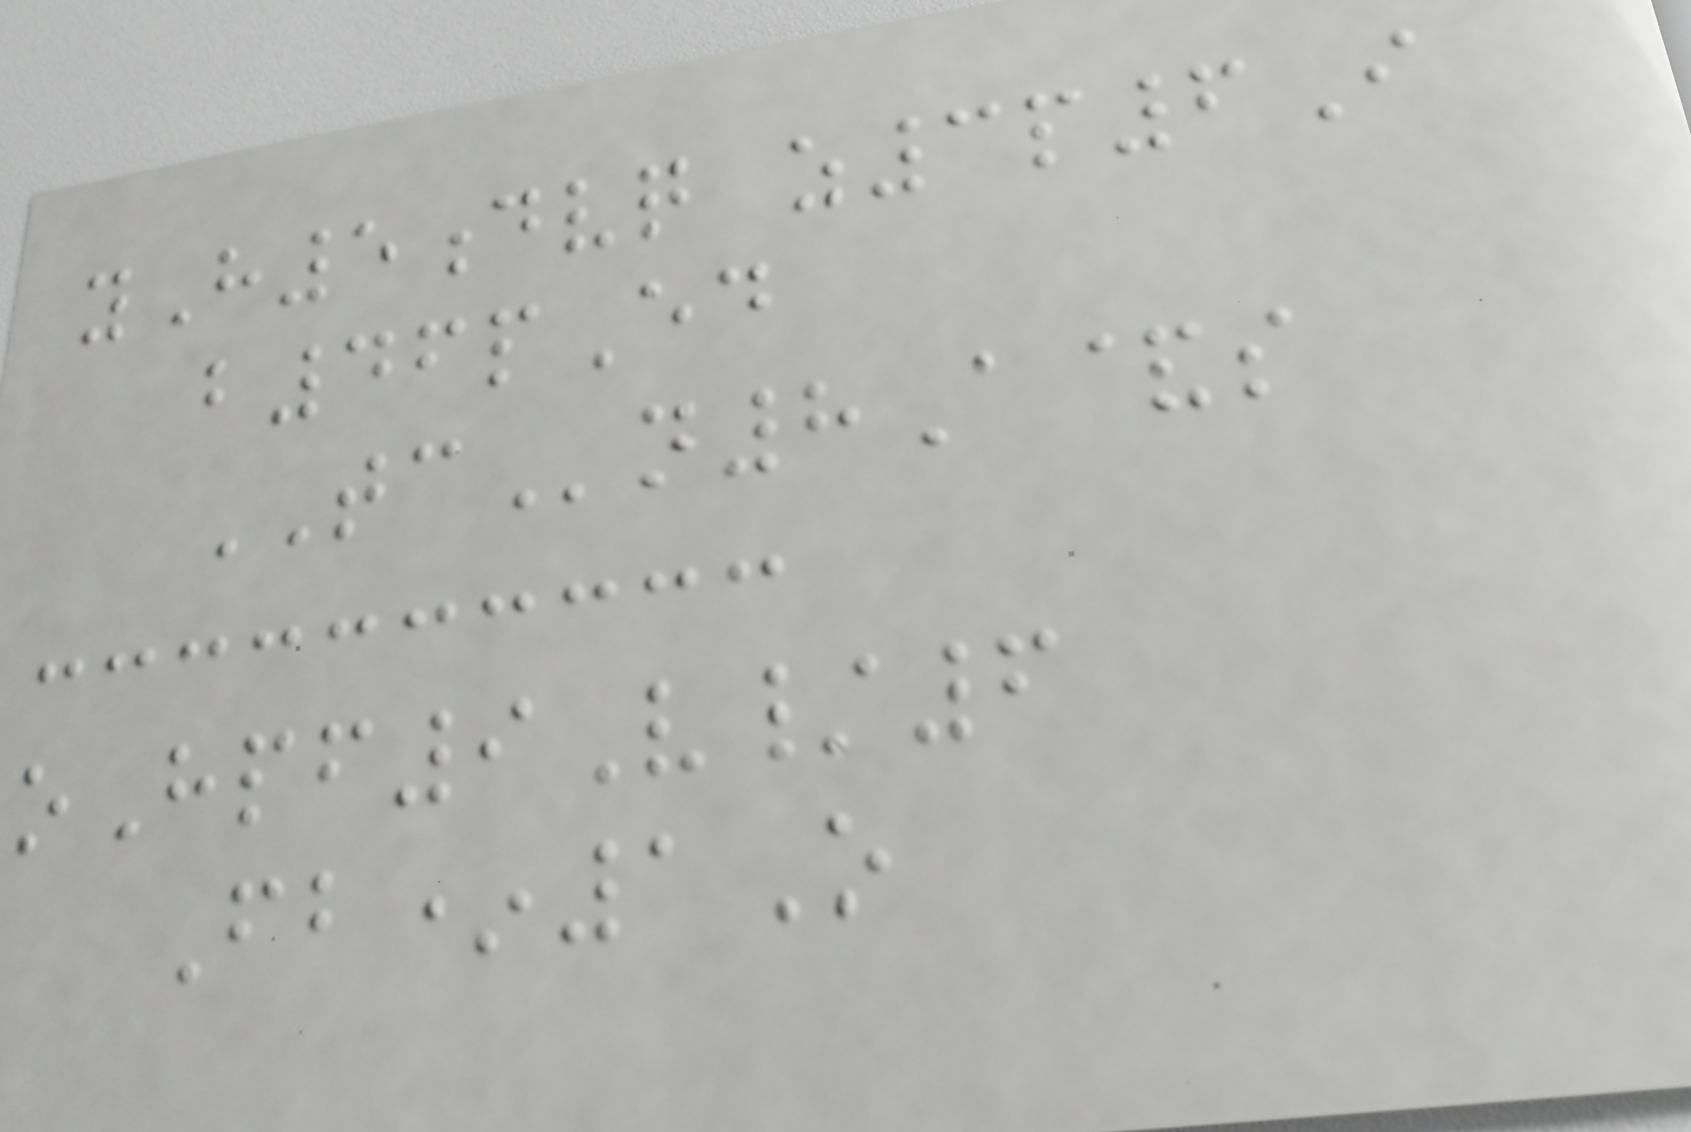yH5dvq z3p6I
b46pEd
TCn8A&s
oHpf9V/6
Fb*1O
